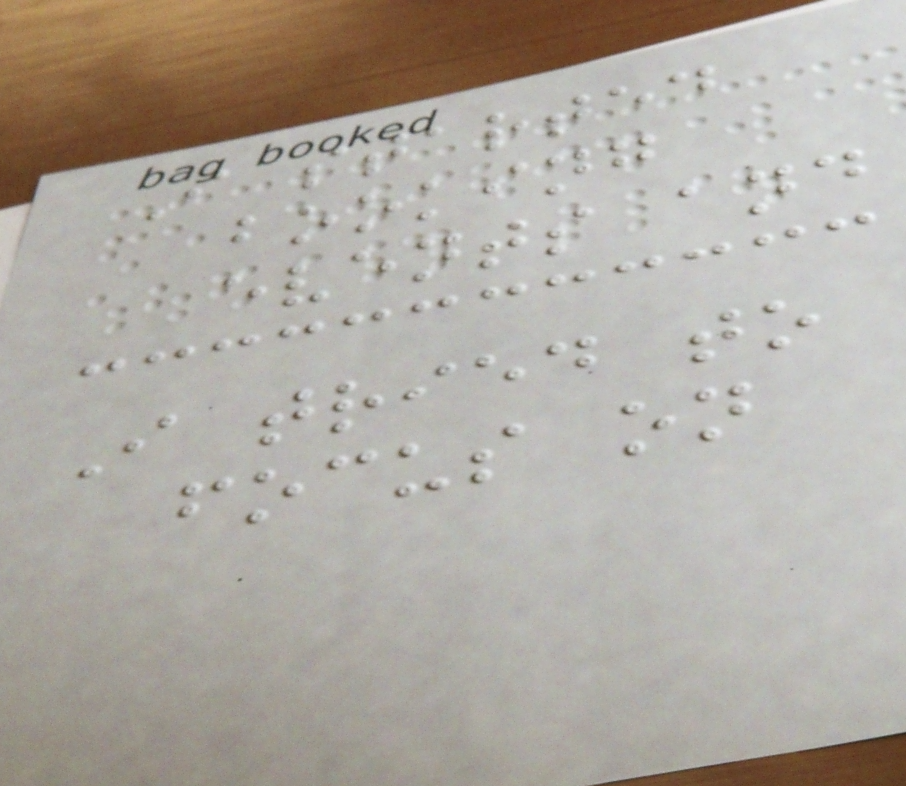I started
booking
events and
I tried to
focus on
